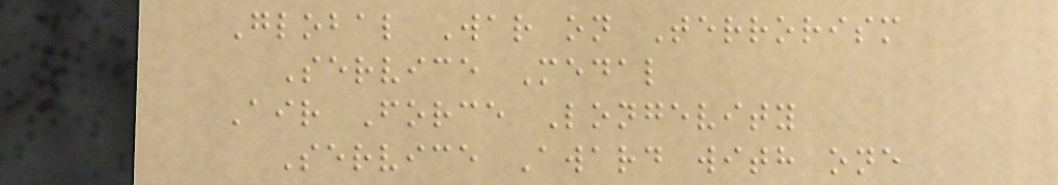Global War on Terrorism
Service Medal
Air Force Longevity
Service Award with one
